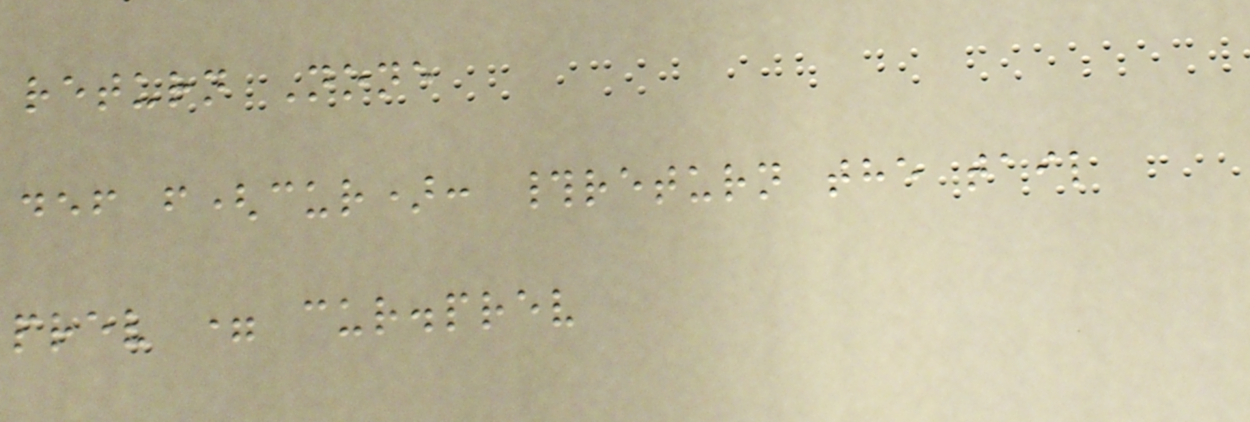return None
def f(cur): #return the tail
prev = cur.prev
